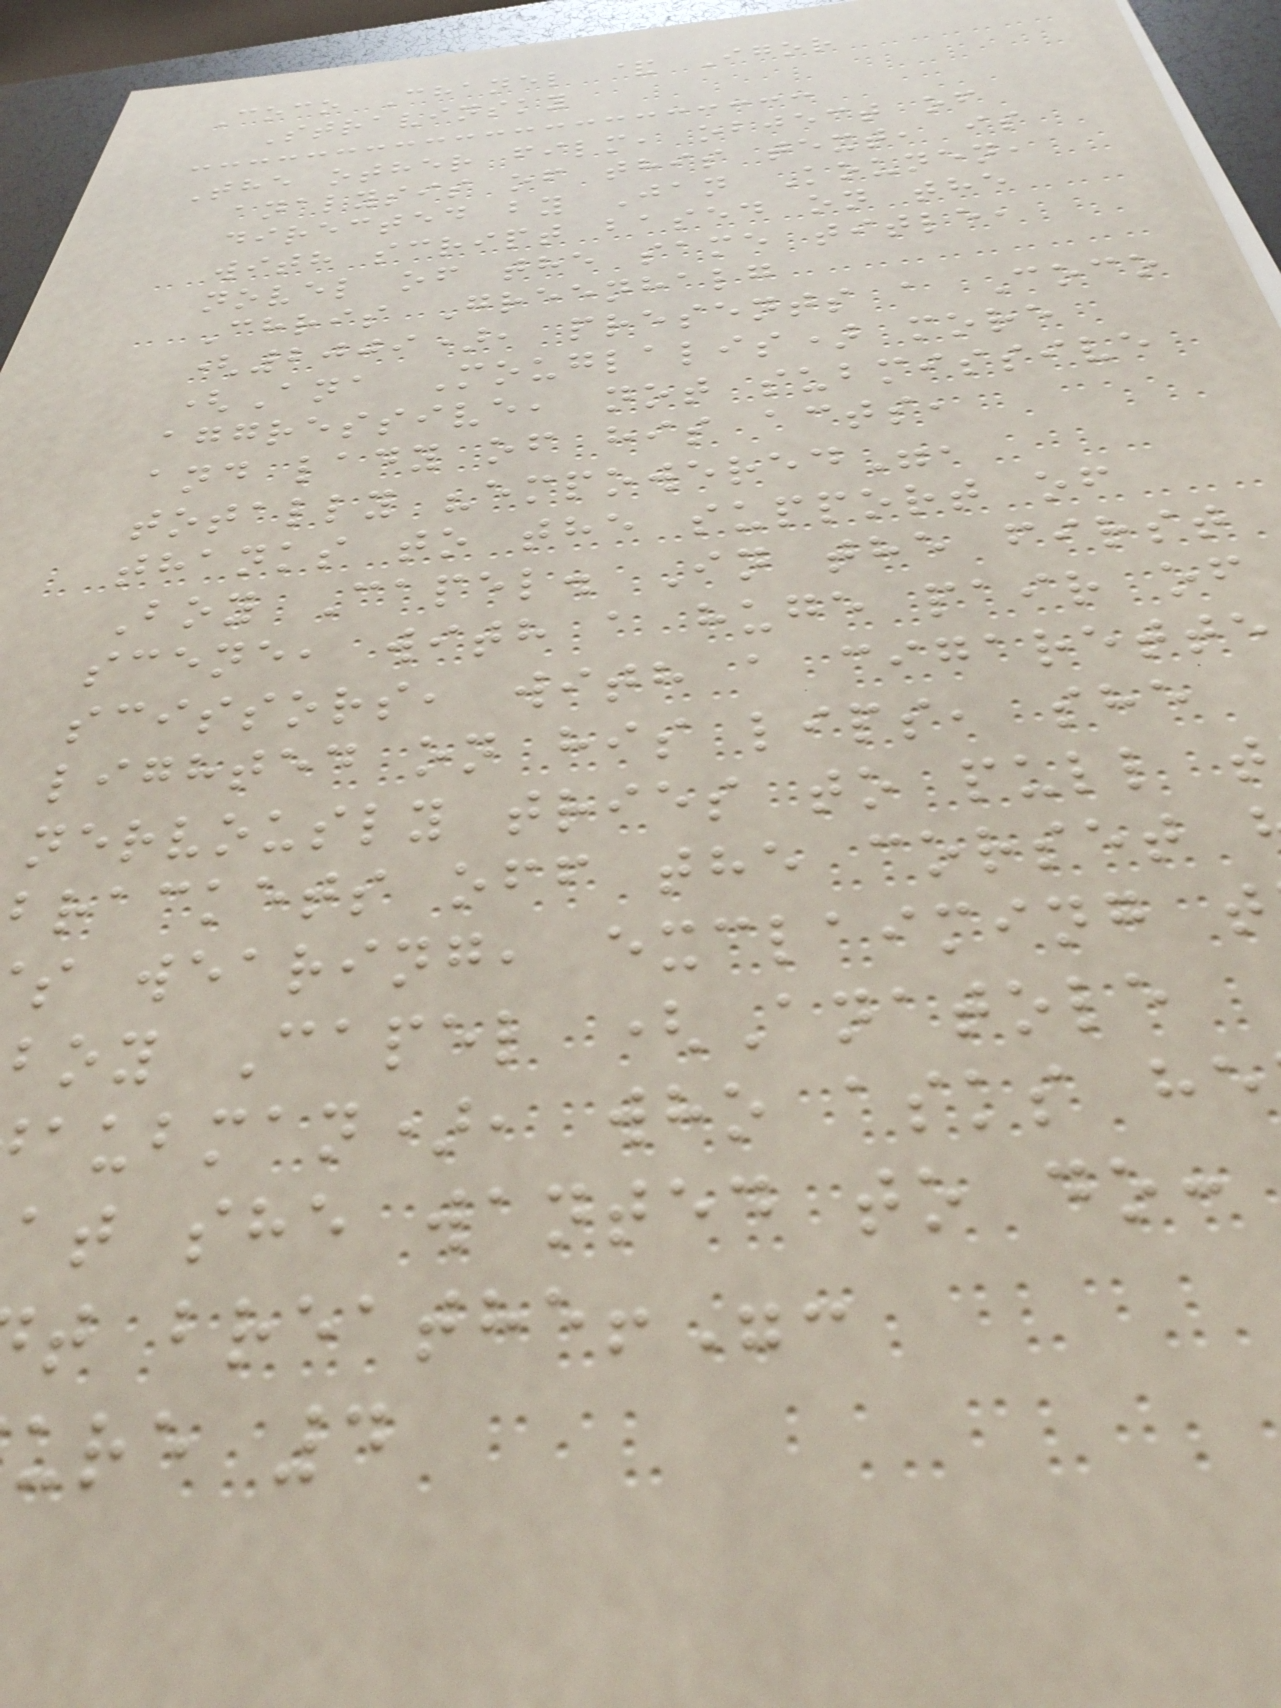Coco Chanel & Igor
Stravinsky
The other film, object of
analysis of this text, is
directed by Jan Kounen,
with script based on the
novel of the same title,
Chris Greenhalg
(2009), presents a Coco
(Ana Mouglalis) more
aggressive, not submissive
and lady of his acts,
totally "empowered",
thanks to the support of
Boy Capel. In the first
scene, with a huge pair of
scissors, with a cigarette
lighted on his lips, she
nervously tries to pull t
brackets off the corset
s wearing, exclaiming t
boy Capel (Anatole
aubman), who asks he
at she wanted to do:
t breathe!":
ure 4
